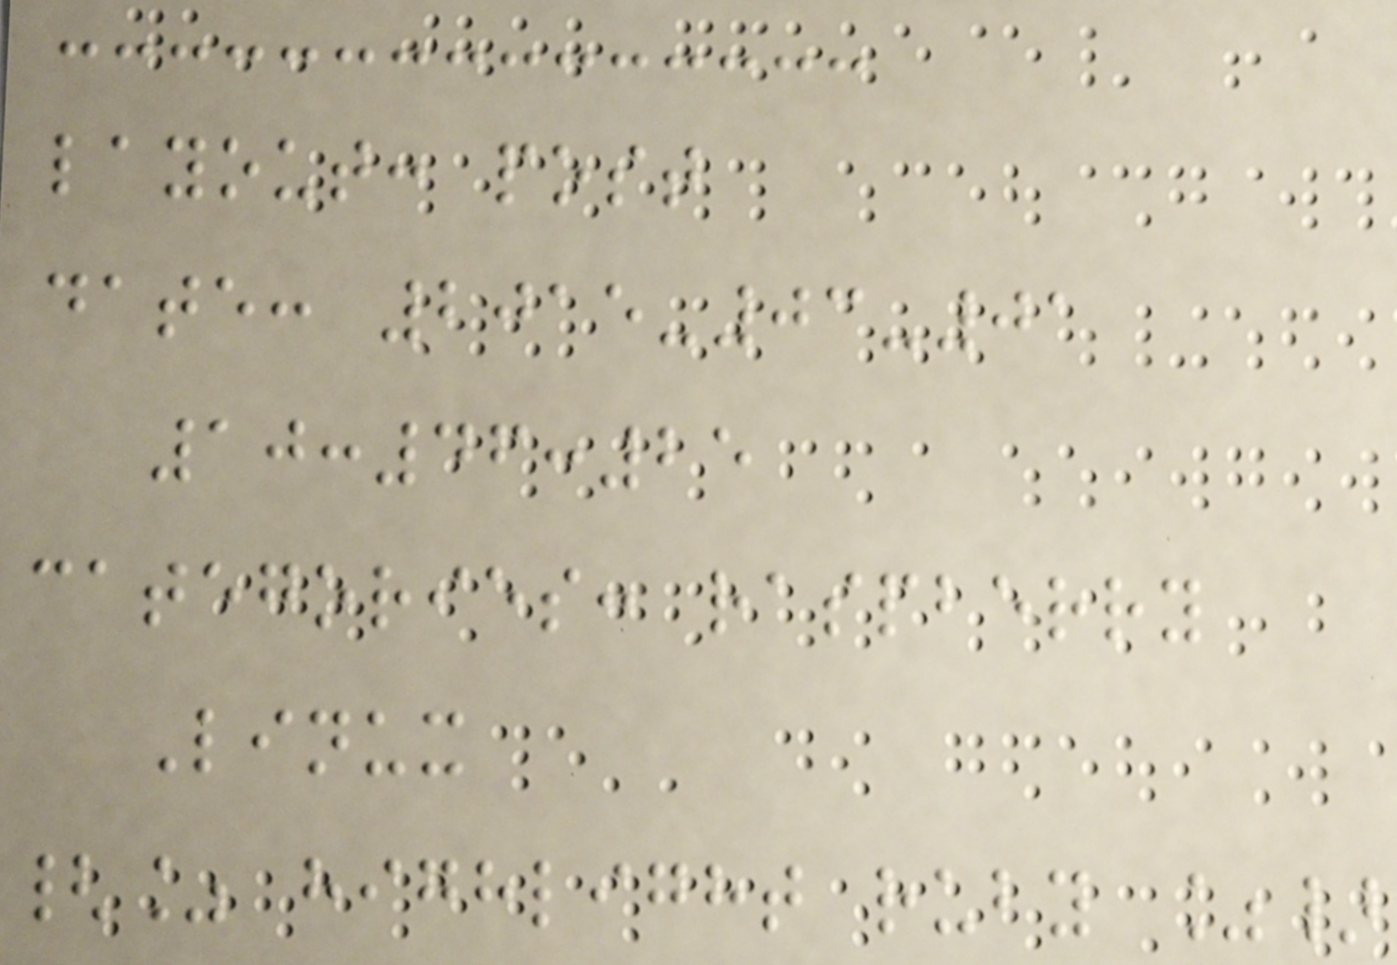layout: post
date: 2015-03-01
10:46:25
categories: raspberry
Linux
{% highlight ruby %}
